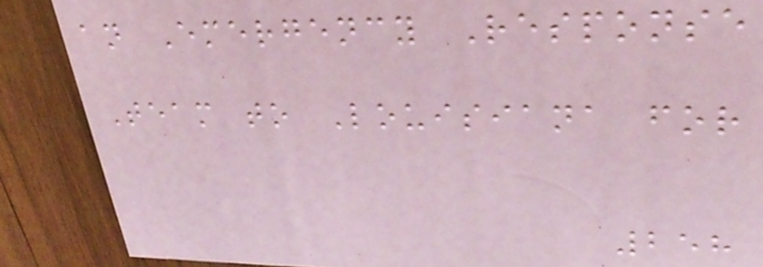an Emergency Response
Team to Louisiana for
258
